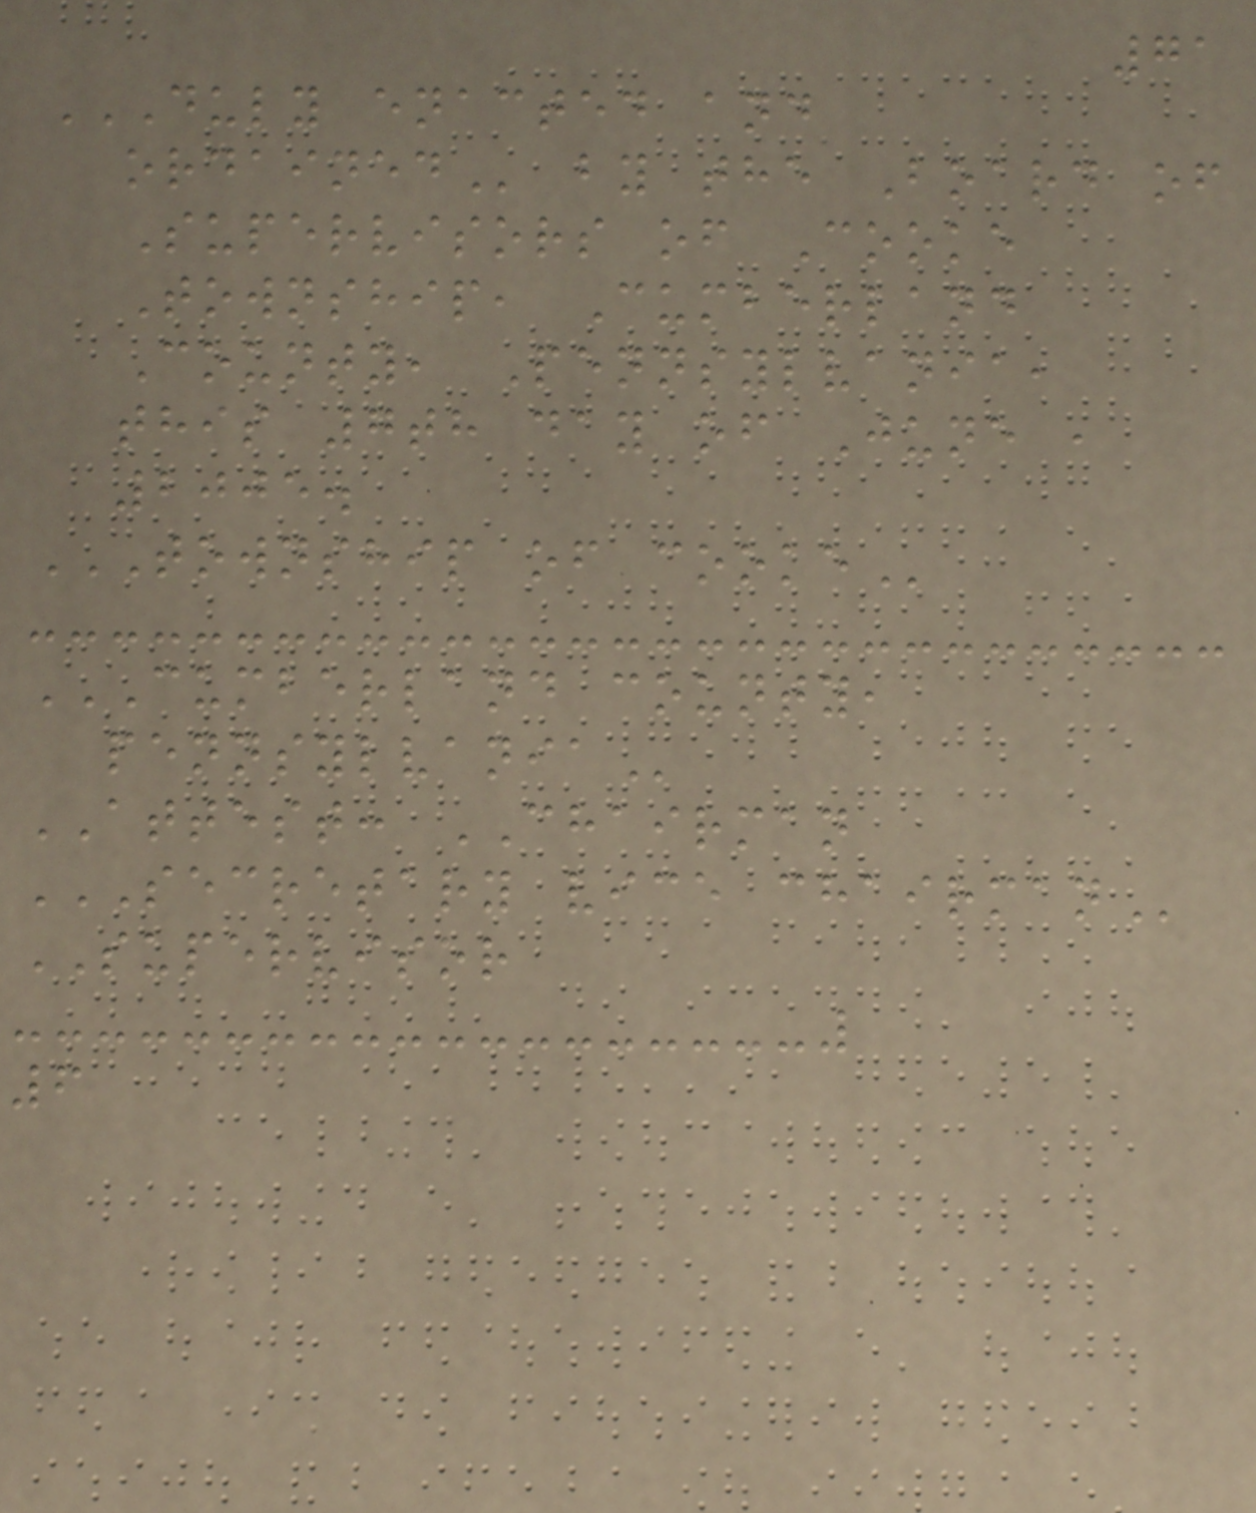71
DULY ENACTED AND
ORDAINED by the Board of
Supervisors of Cooke
Township, Cumberland
County, Pennsylvania,
this 7th day of June ,
2005.
TOWNSHIP OF COOKE
CUMBERLAND COUNTY,
PENNSYLVANIA
ATTEST: CHAIRMAN
SECRETARY VICE CHAIRMAN
SUPERVISOR
6
